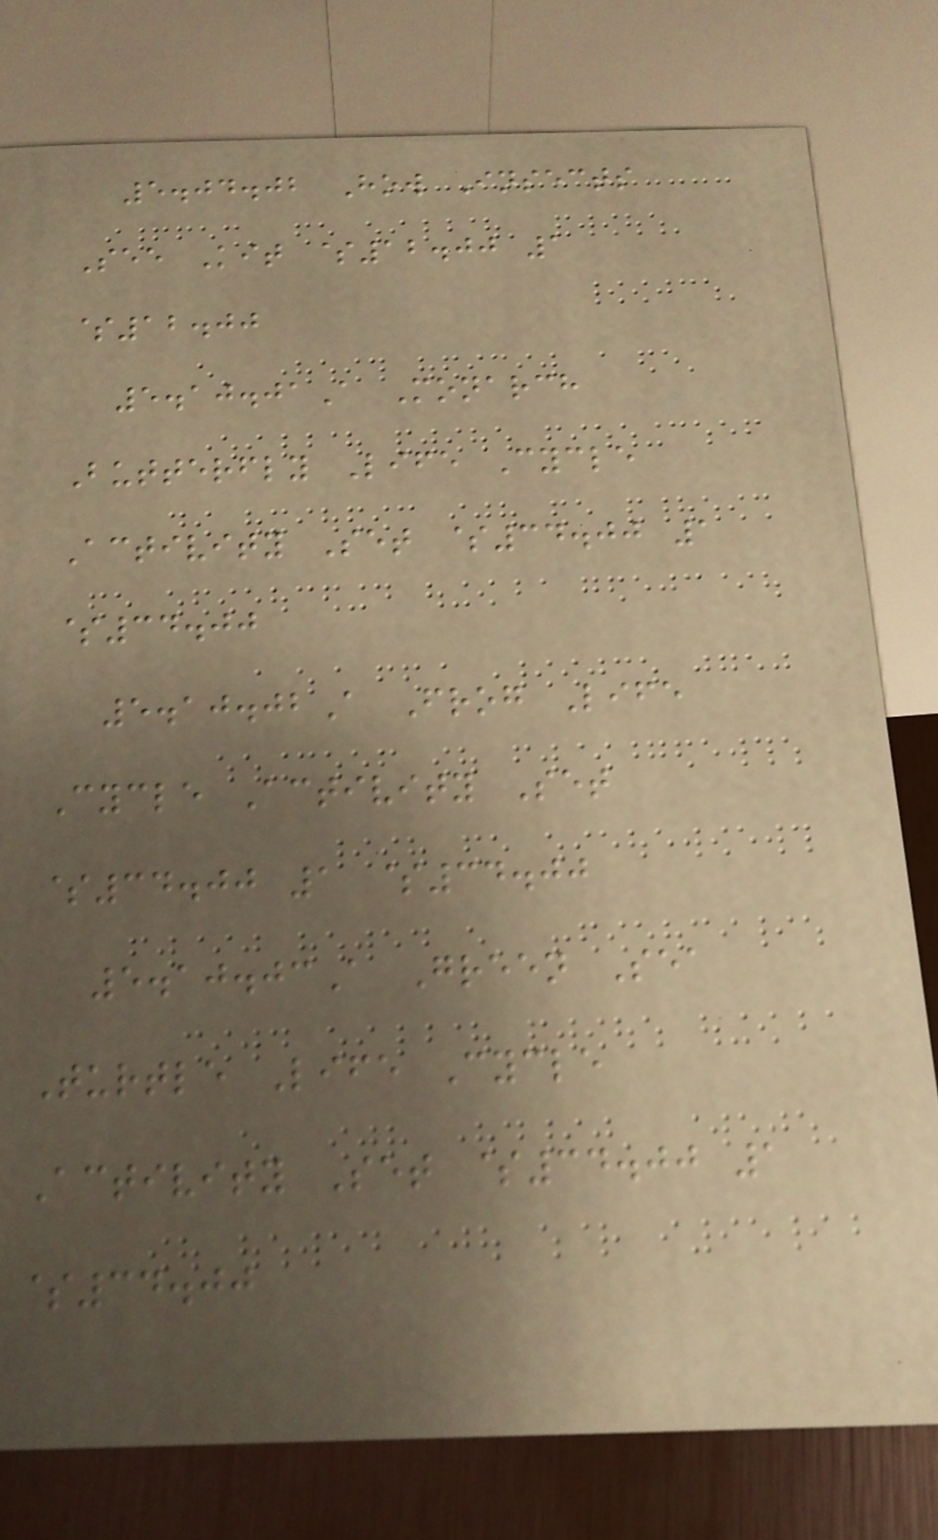5.04.02 How Insects
See Kit $12.00 1
$12.00
5.10.01A Monarch
Butterfly Life Cycle
Activity Set $34.00 1
$34.00
5.10.02A Frog Life
Cycle Activity Set
$34.00 1 $34.00
5.10.03A Green Sea
Turtle Life Cycle
Activity Set $34.00 1
$34.00
